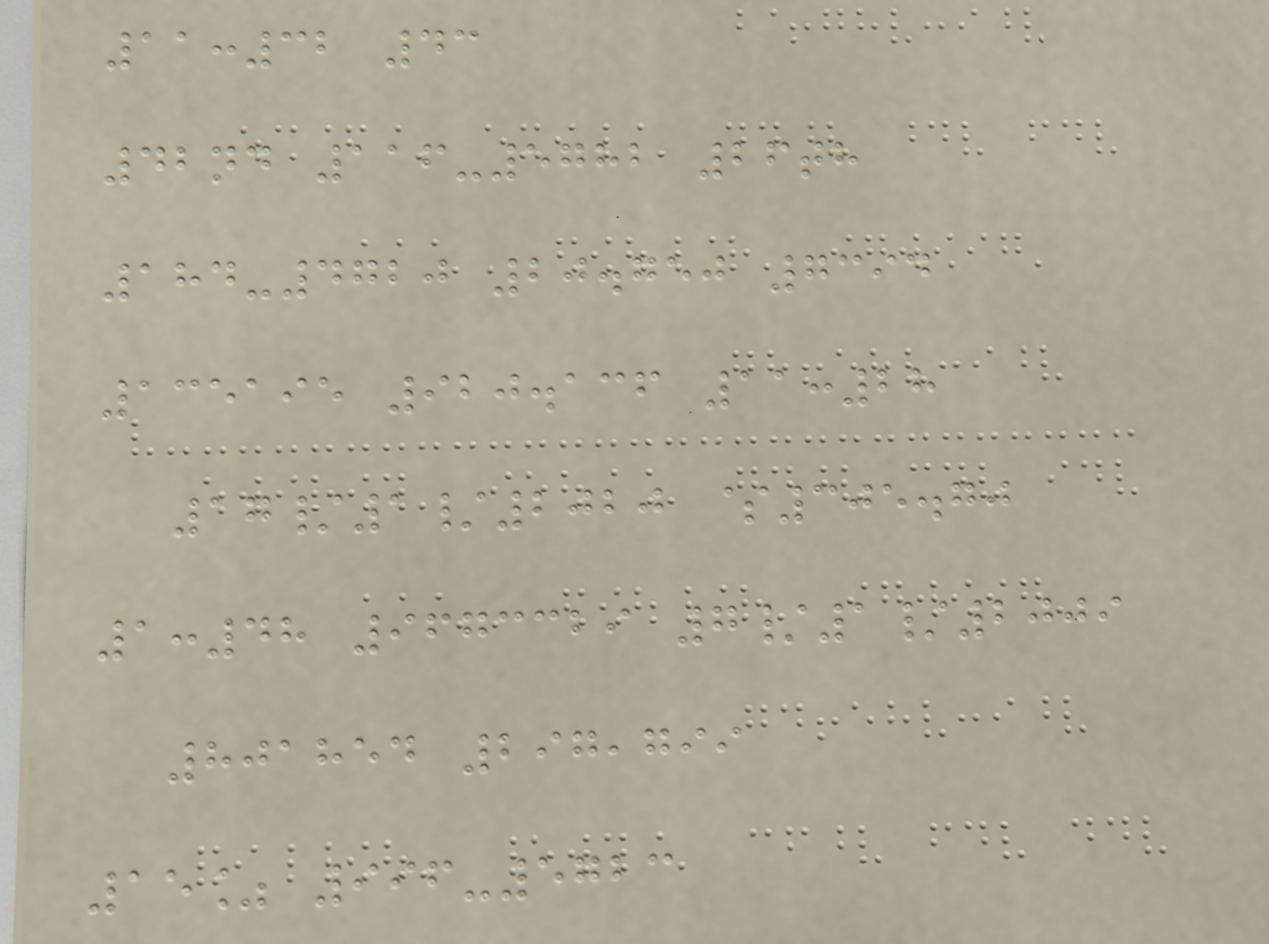11:32 43
42nd 116-5782 26th
184-4720 20.750 7394
135195 920.136 11:28
17/1/2020 $305.70
1:48 9673329 7/1/2009
801854 297,799
15% 996-5723
